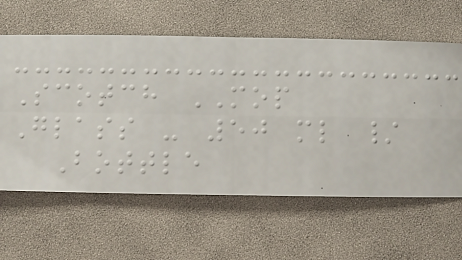Scotch MOP
Glass - 50 ml /
Bottle
